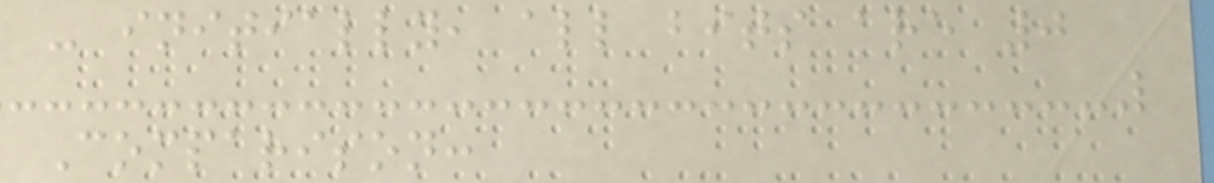- initially, all bits are 0
Comparison:
